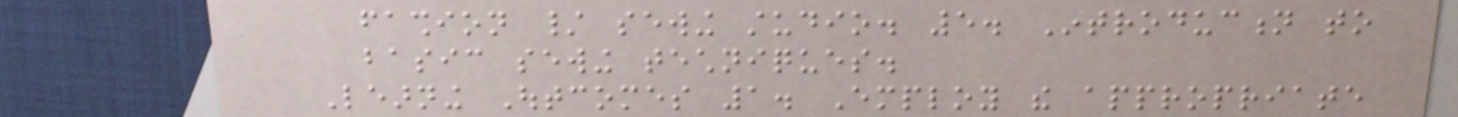fashion / sewing studio. 5. Introduction to
basic sewing techniques.
Learning Outcomes 1. Employ the appropriate
